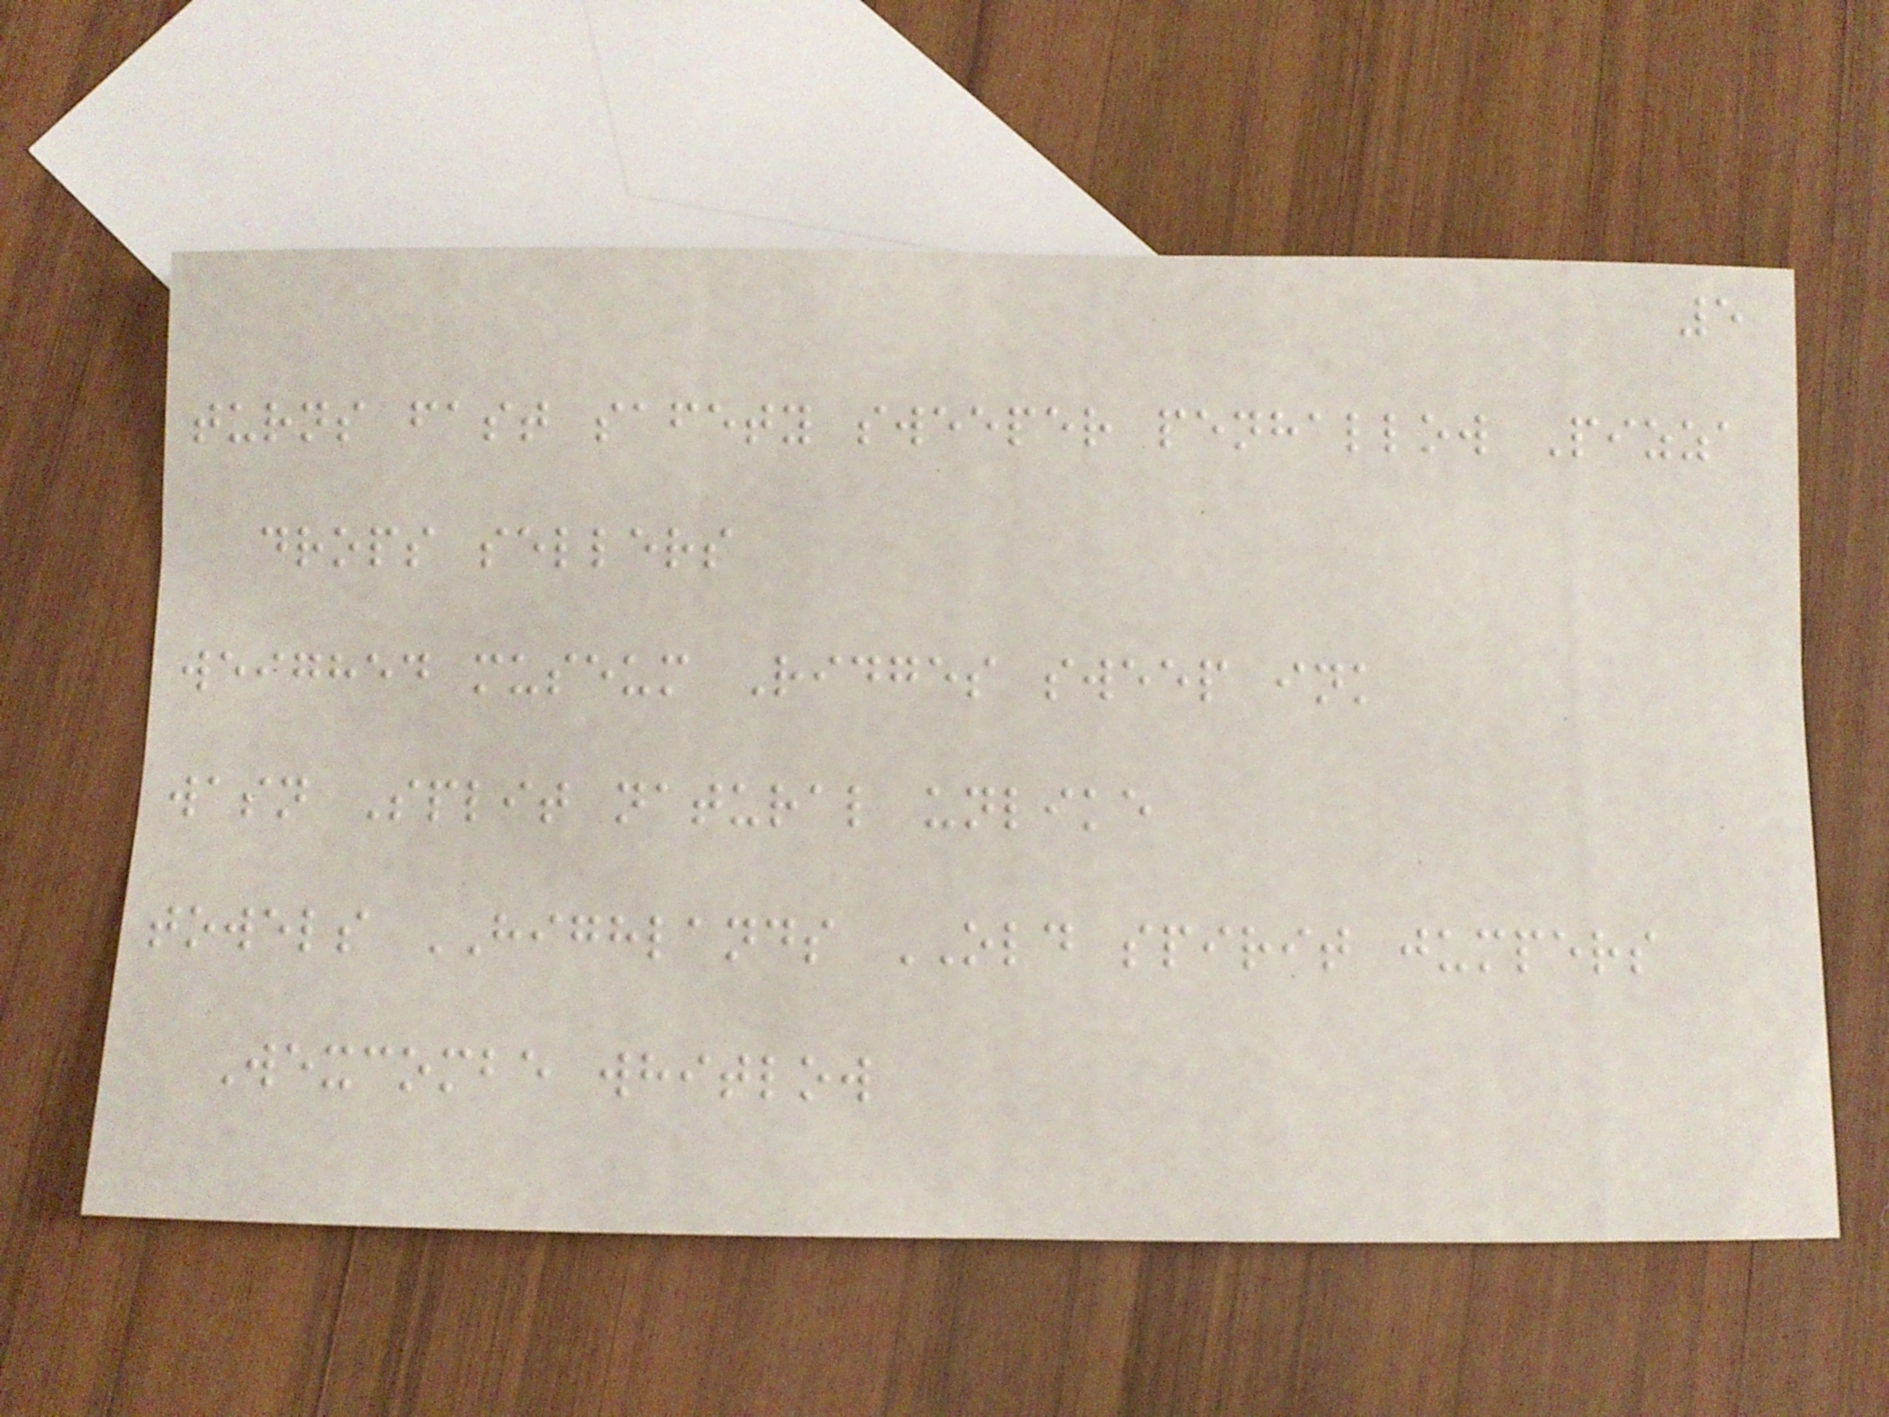5
turns fast safety sweeper penhallow Pizza
drops sellers
weighed museum Ridges sweep ink
wasn Split natural unlike
towels HIGHLANDS OLD spirit jumpers
Wexcombe whitlow
